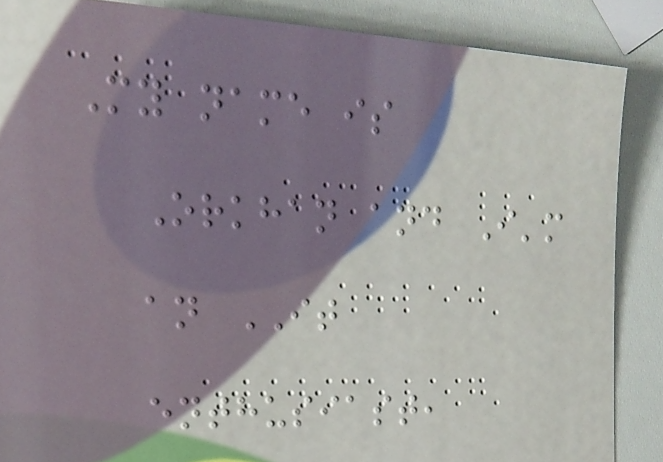My name is
Orkhan and I'm
an IT
enthusiast,
